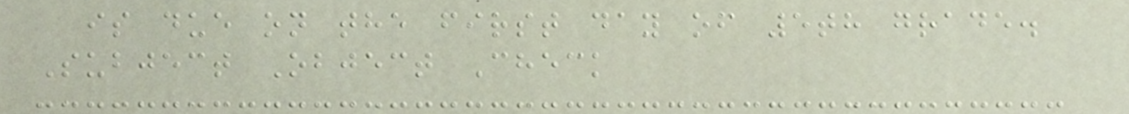is due on the first day of 5th grade.
Subject Object Check
